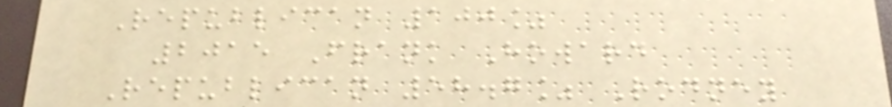Republican 100%
2015 Frank Howard
Republican 58.7% Rodney
